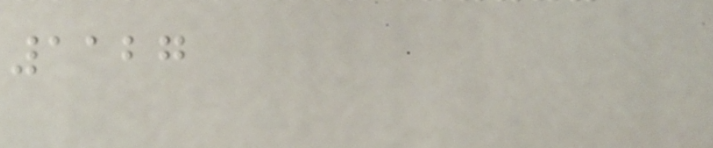1127
